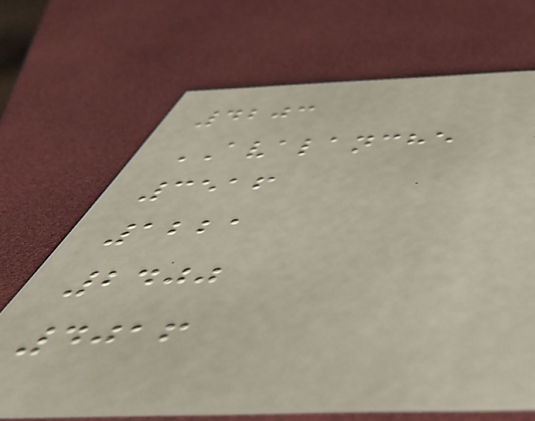4203
AVALANCHE
3516
1221
2400
4016
